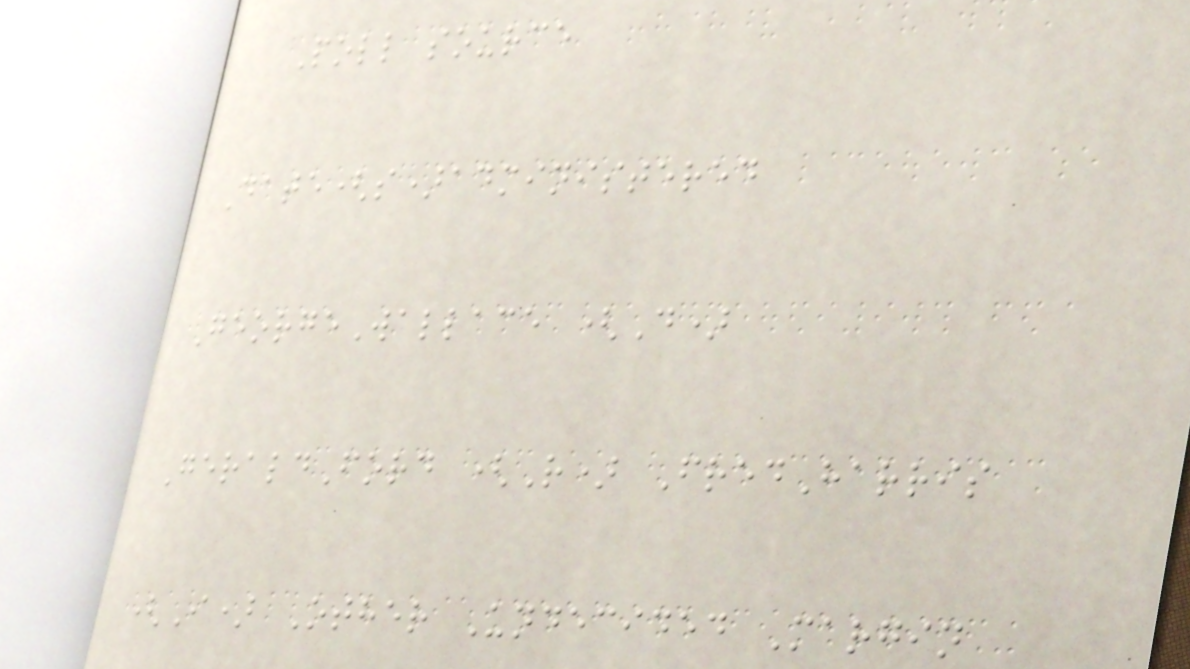Poll source
Date(s)administered
GeorgeWallace (D)
GeraldFord (R) FredHarris
(I) Other Undecided Margin
